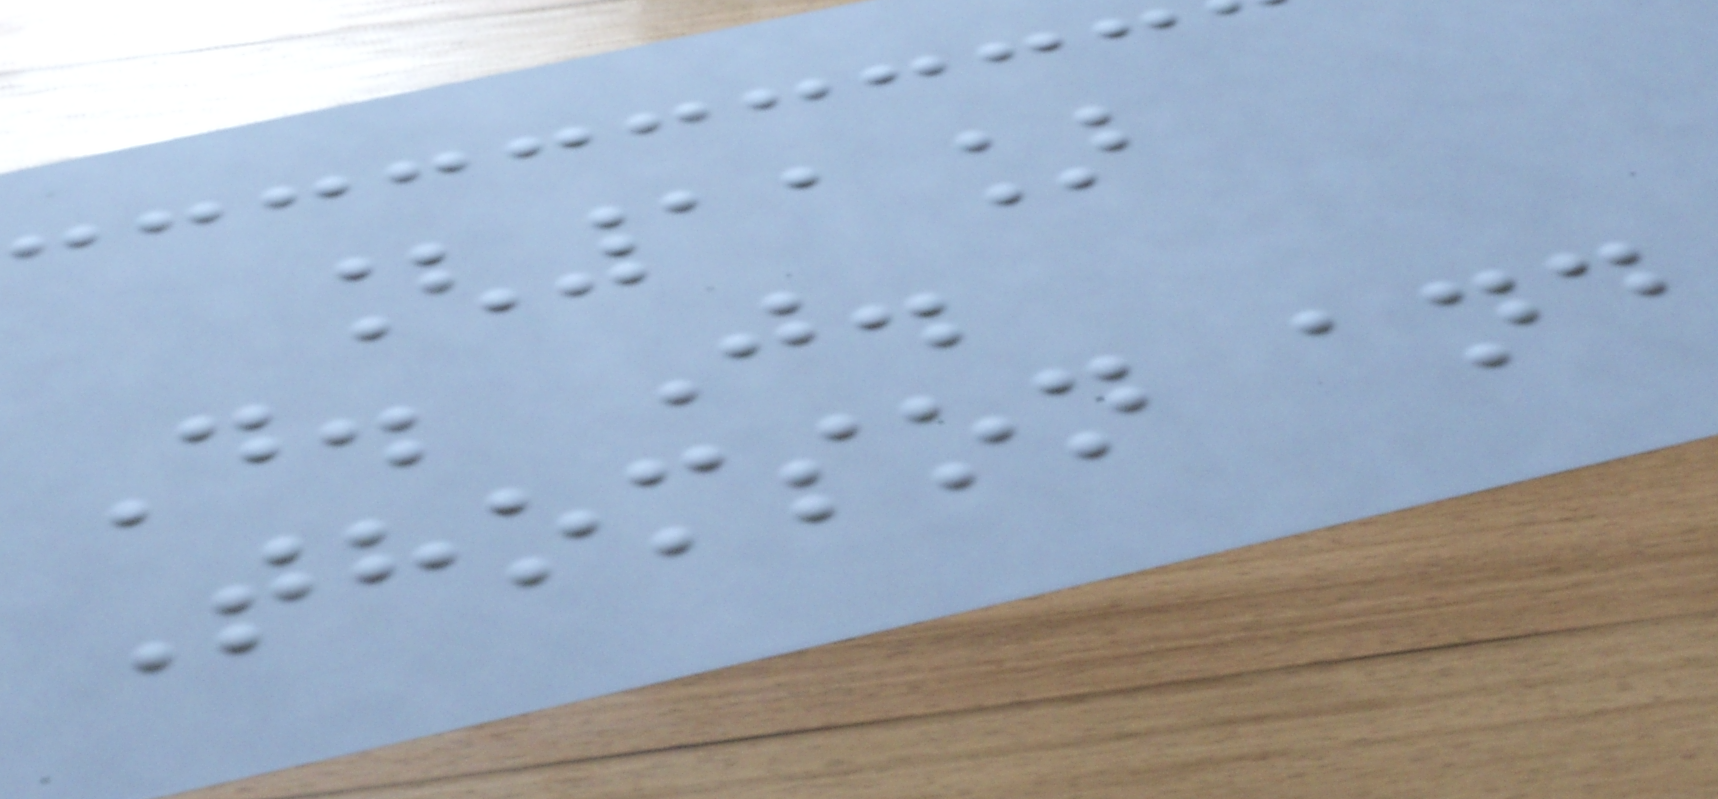[11]
D. J.
Thomson and
